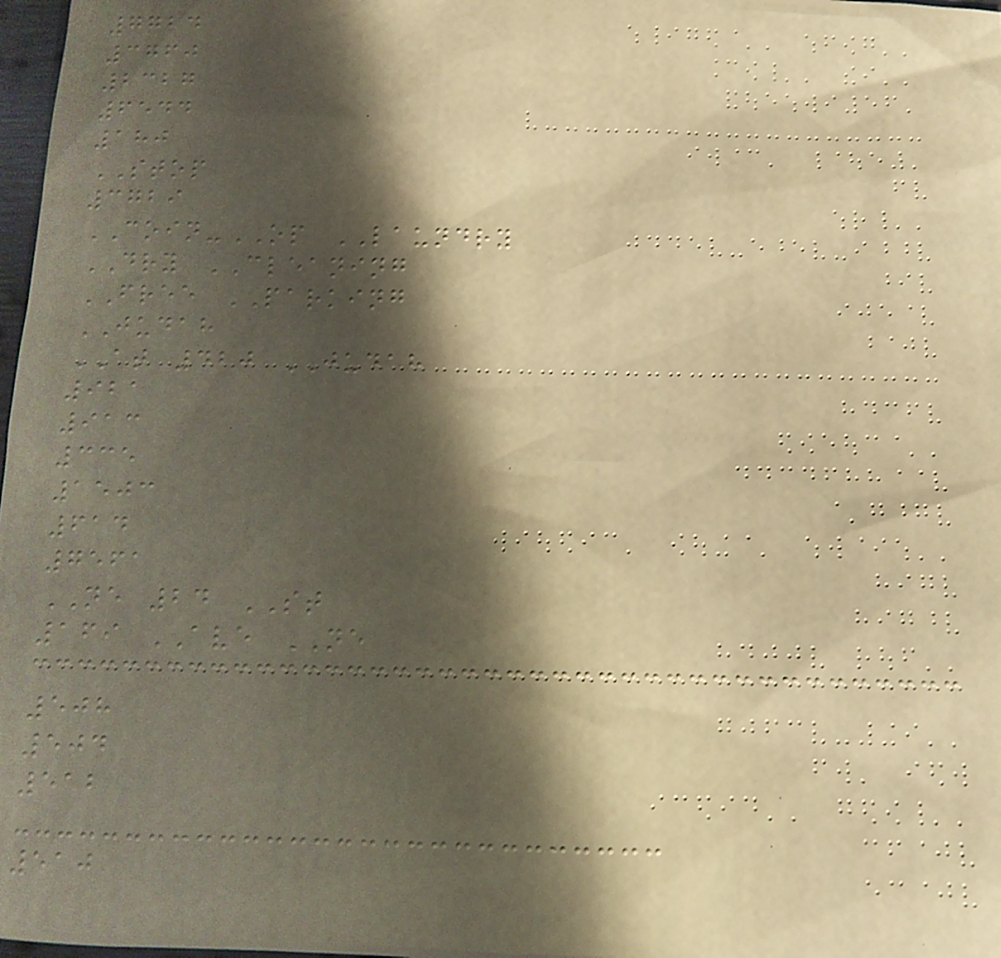7724
3760
2327
6544
180
STOP
3729
COIN-OP LAUNDRY
DRY CLEANING
FREE PARKING
JUDAH
AT 420 JUDAH
921
913
335
1503
614
7561
NE 24 ST
169 AVE NE
508
504
512
510
